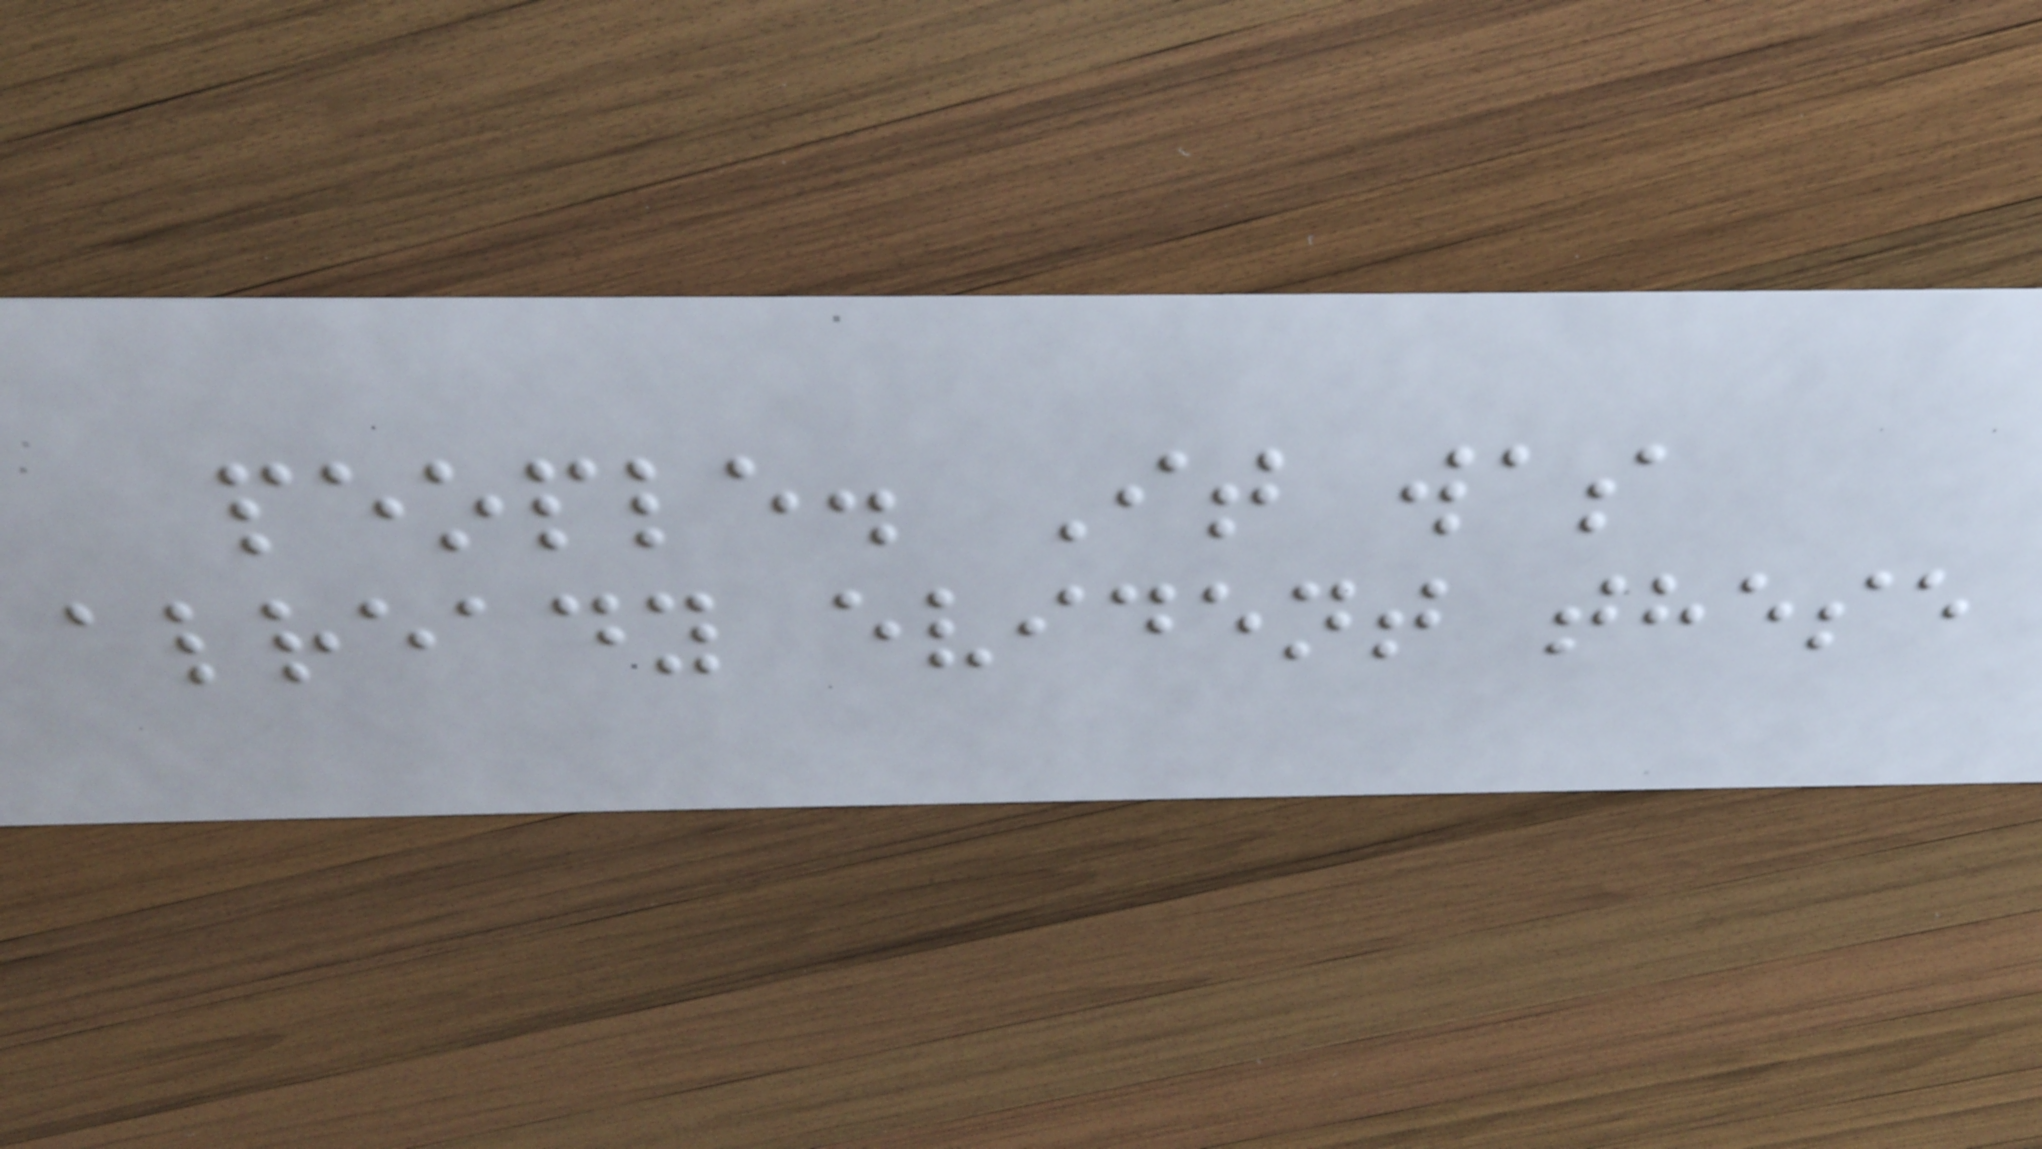people. It was
already evident these
